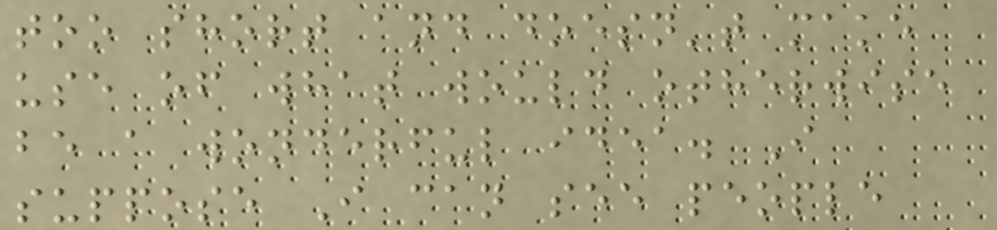too short and doesn't make
use of what would otherwise
be a wonderful idea. I
suppose I can see people
